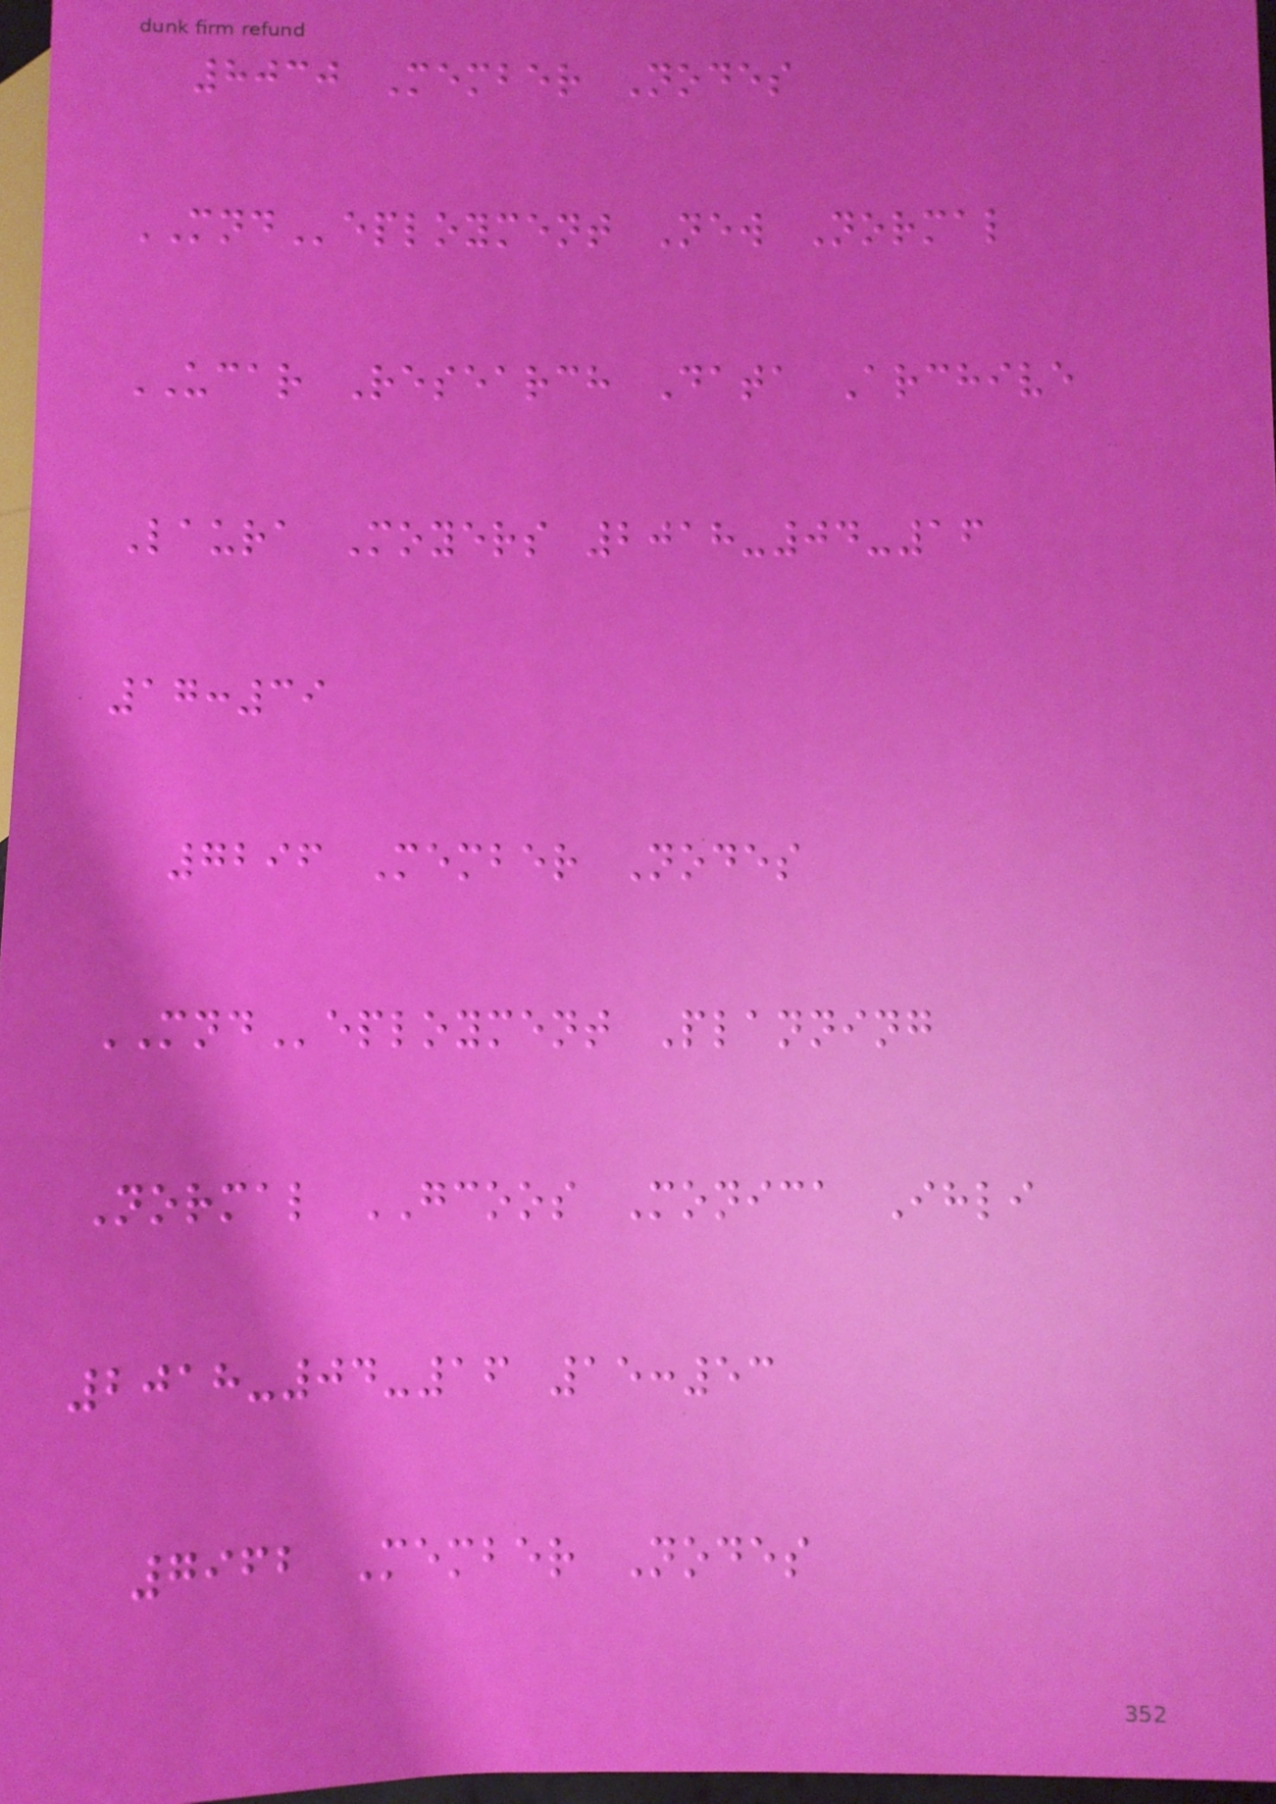8030 Member Nodes
MNDeployment New Normal
UCAR Research Data Archive
Laura Moyers 2018-04-16
17:39
7296 Member Nodes
MNDeployment Planning
Normal GCOOS Monica Ihli
2018-04-16 15:53
7962 Member Nodes
